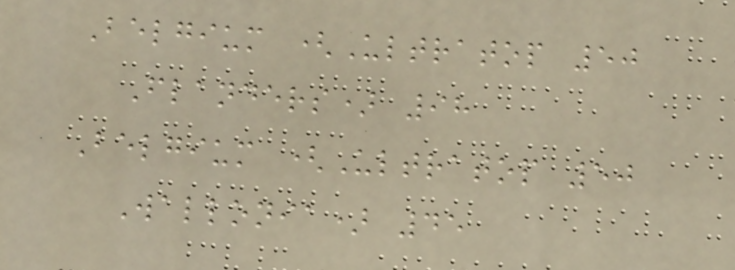Belgium (Ultratop 50
Flanders) 98
Belgium (Ultratop 50
Wallonia) 45
